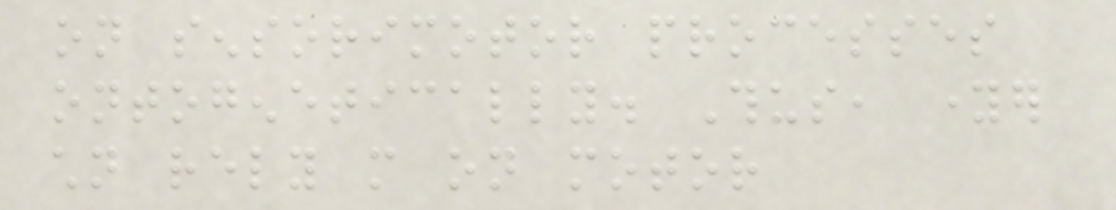on sensorimotor processes
ontogenetically. Thus, younger
children rely more on motor
